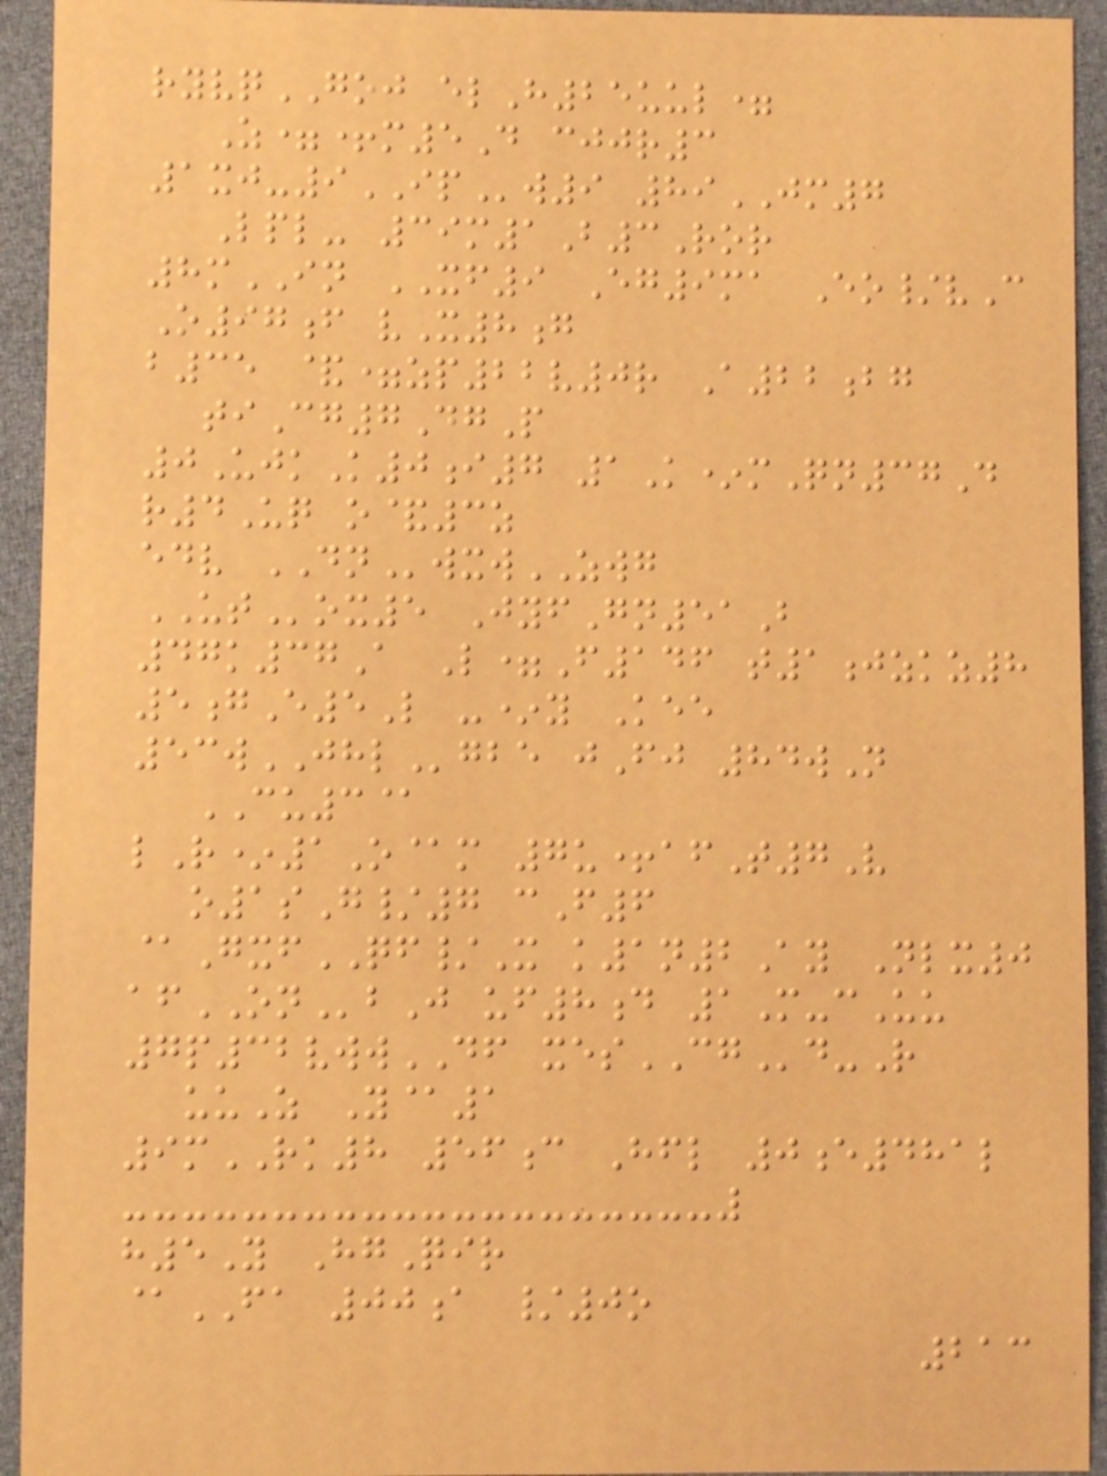ryvqGOJ elH25uul=
Z=+m5D cjjr3
1xj-9IPw9 89JM7
Lpl- 39m1B3Ror
8mIN XF9 Eg9ma Eo/vC
O97f vX8g
b35 &=zp22v0r A22bg
tiCg7DgP
0UjkK0i7 1K*mQn37D
r4Uq o&3z
edv DNwxwZWG
UTox5 JyfGn51B
47k37A L=F146 t1jzkz8
5gE5L -*y Kee
53wJHLgbe jFj 84wN
CU3@
lR*1O@m 7u+afT7V
o1sG/7 cF6
@GxfQF/X k1n2Ay Nlx0
afONbJ uf8d 1M-cUu
7p32vwwDF xesCGd-R
uuZ Y@1
9mRK8 56c Hfl 0e481l
h5Y HgQir
@FA 00a /0o
213
